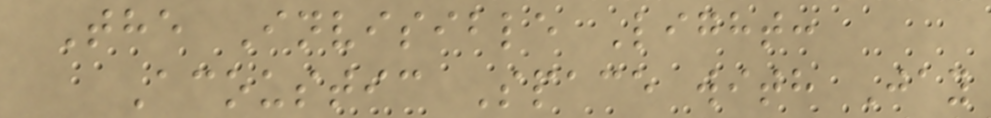The Invisible Light:
Acoustic Space with Jay
